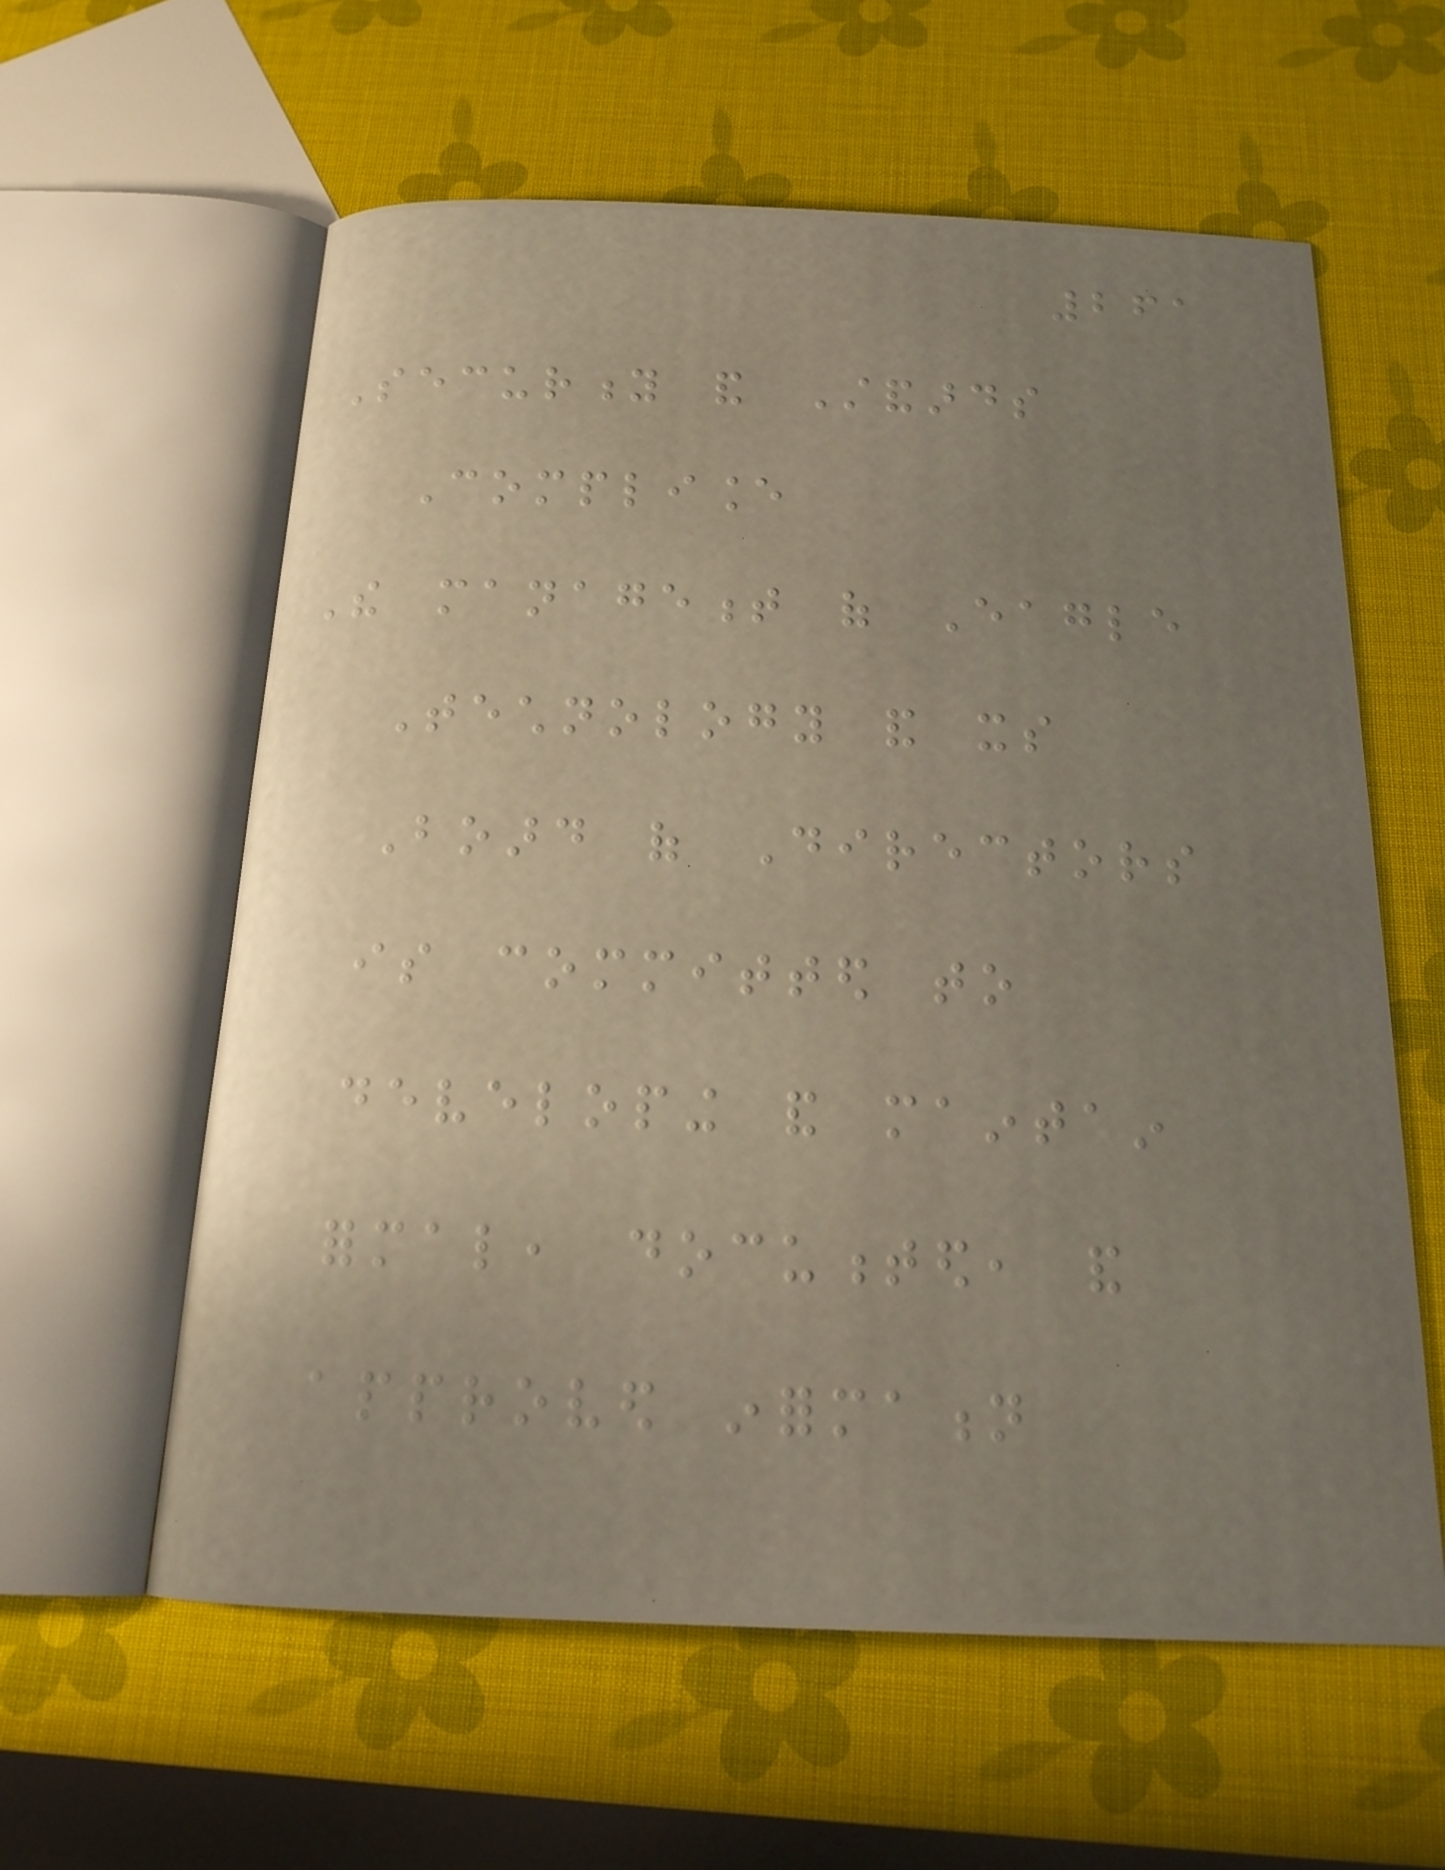261
Security and Standards
Compliance
The management of Eagle
Technology and its
Board of Directors
is committed to
developing and maintain
formal, documented, and
approved information
